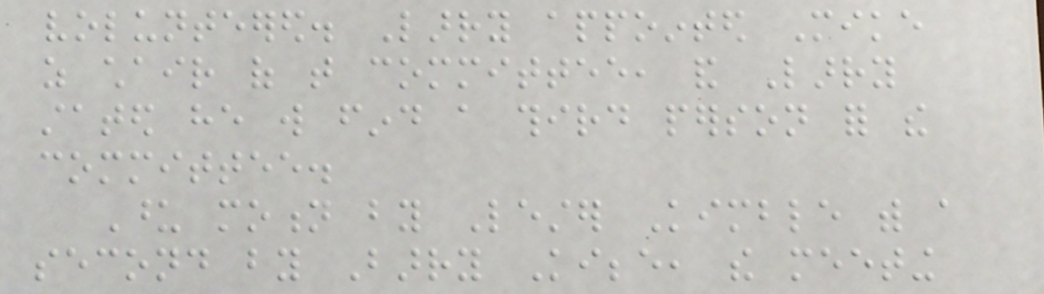volunteered. Larry appointed Mike
as chair of that committee, and Larry
stated he will find a third person for the
committee.
Upon motion by Lester Kimble with a
second by Barry Kibbe, the meeting
